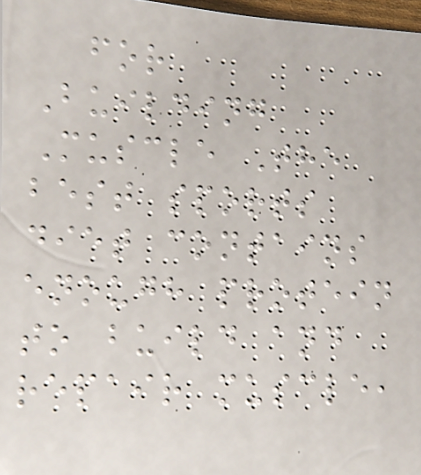for
Building
Muscle The
best sports
diet contains
enough protein
to build and
repair muscle,
